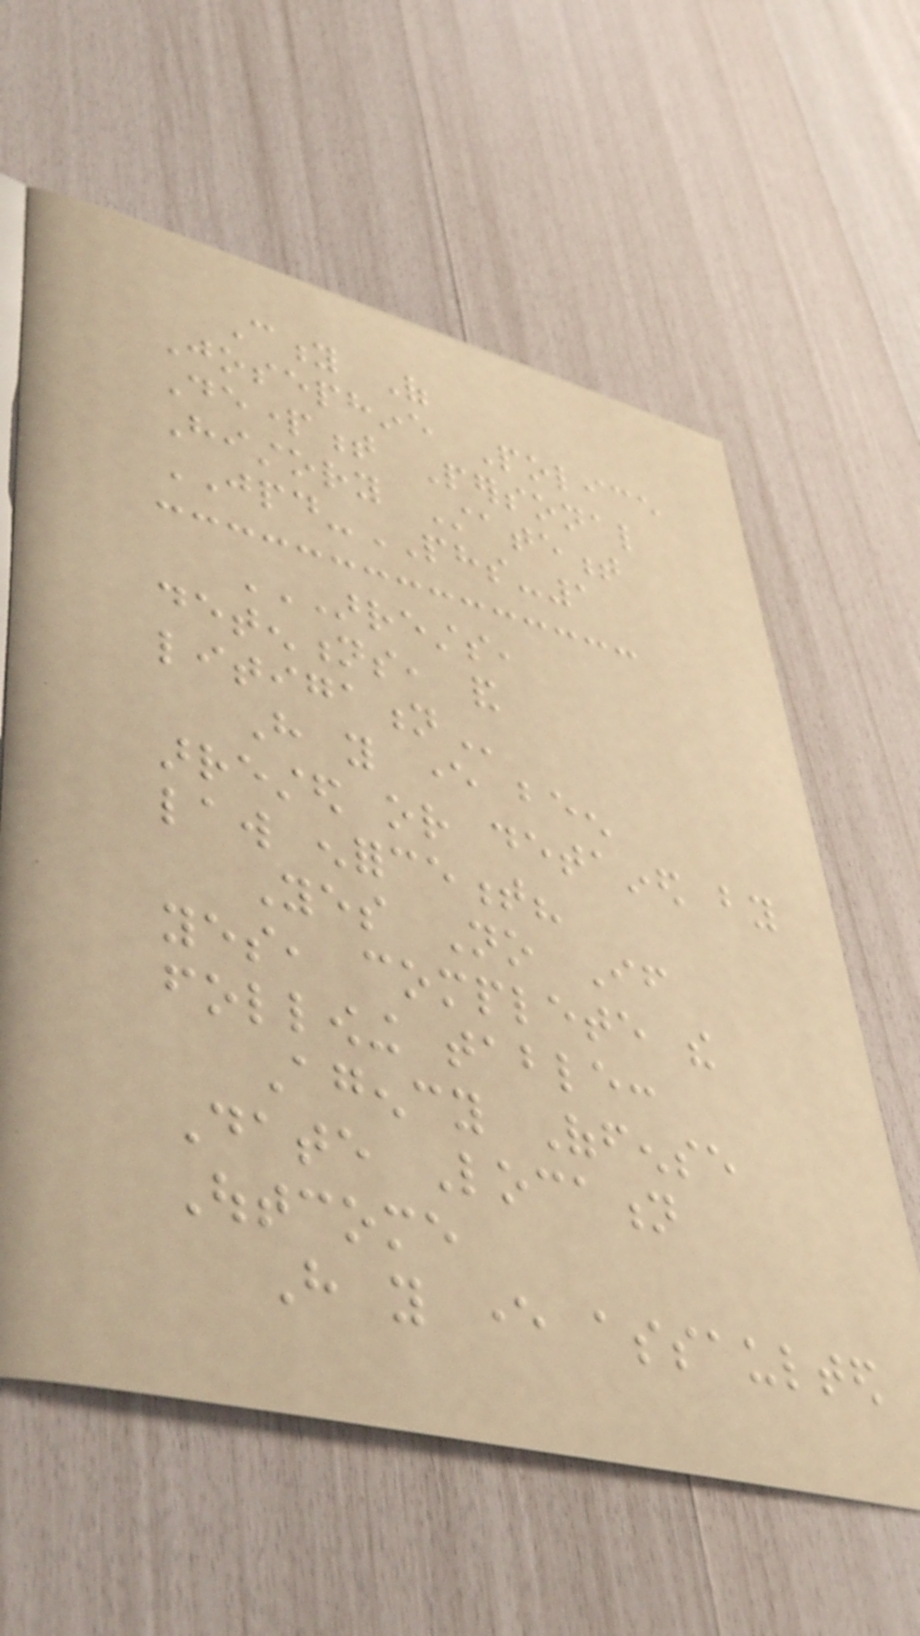City Of
Josephine Police
Department Personal
History Statement
JPD-PHS-1
ARRESTS,
DETENTIONS, AND
LITIGATION
Have you ever been
arrested or detained by
law enforcement?
Yes No If
yes, complete the
following table:
Agency Offense
Date Location
Outcome
Have you ever assaulted
